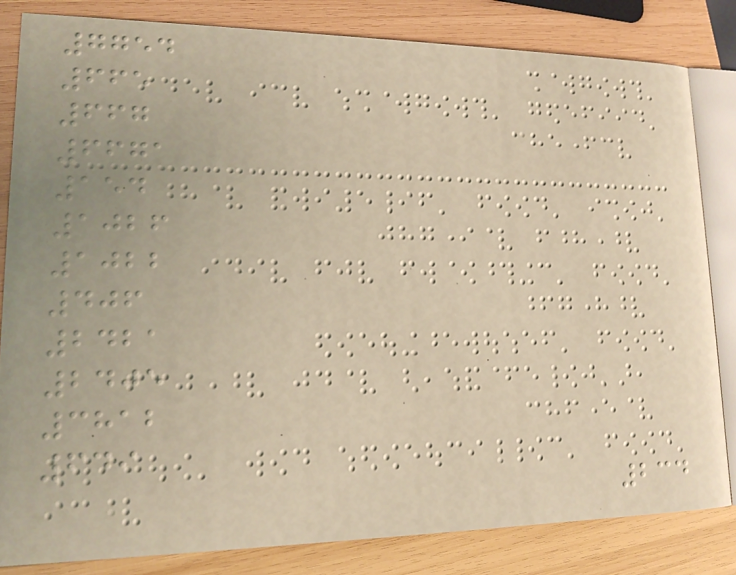7754
665
667
6671
154
1026
1022
406
2421
2405
3812
649
234
